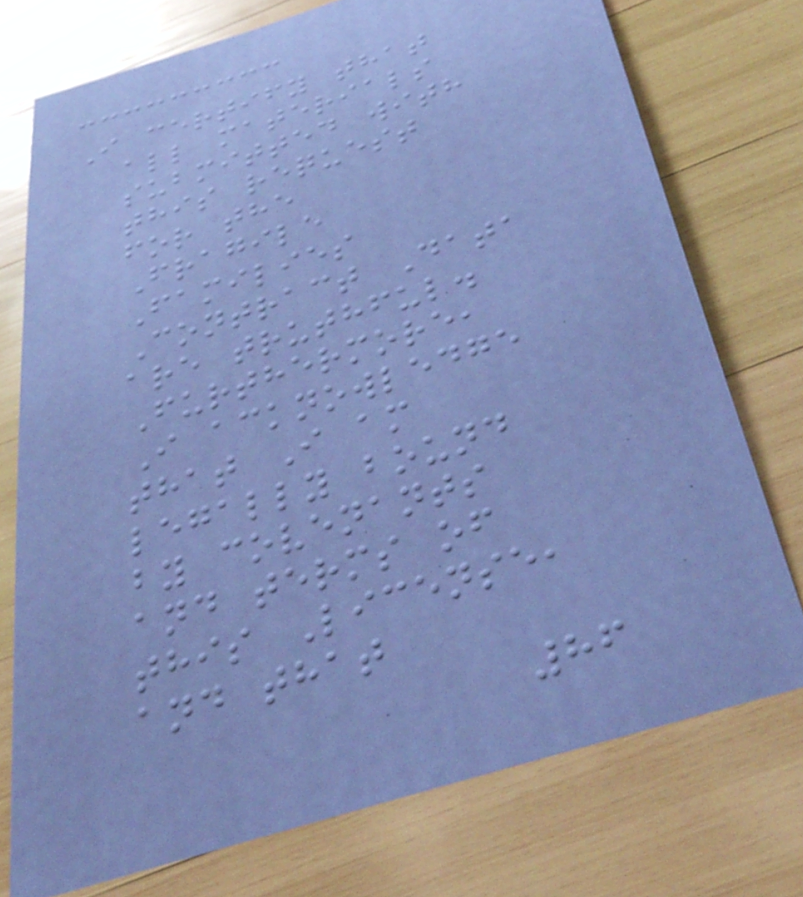I certify that
all materials
submitted with
this request
for the
Fragile
Families
Contract Data
are truthful.
Furthermore,
I acknowledge
that I am
legally bound
by covenants
and terms of
this License,
and that
86
